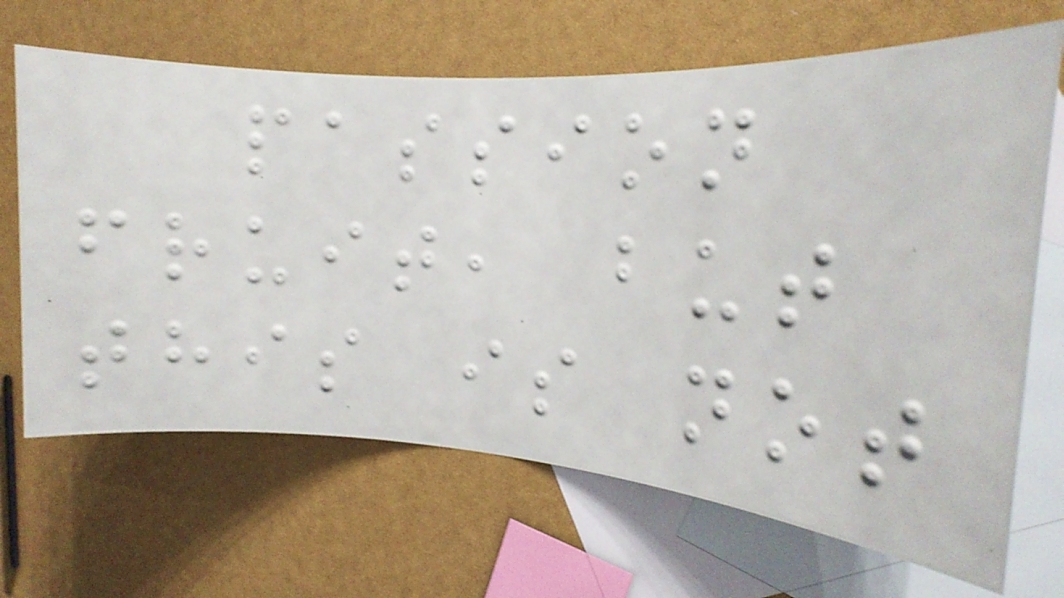passion
fruit, but
this is not
